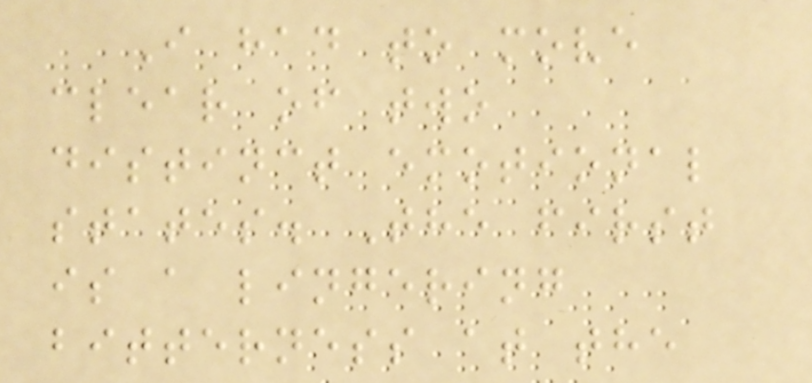I had to move
clear of two
distinct emotional
states. The first
is a lingering
bitterness at the
